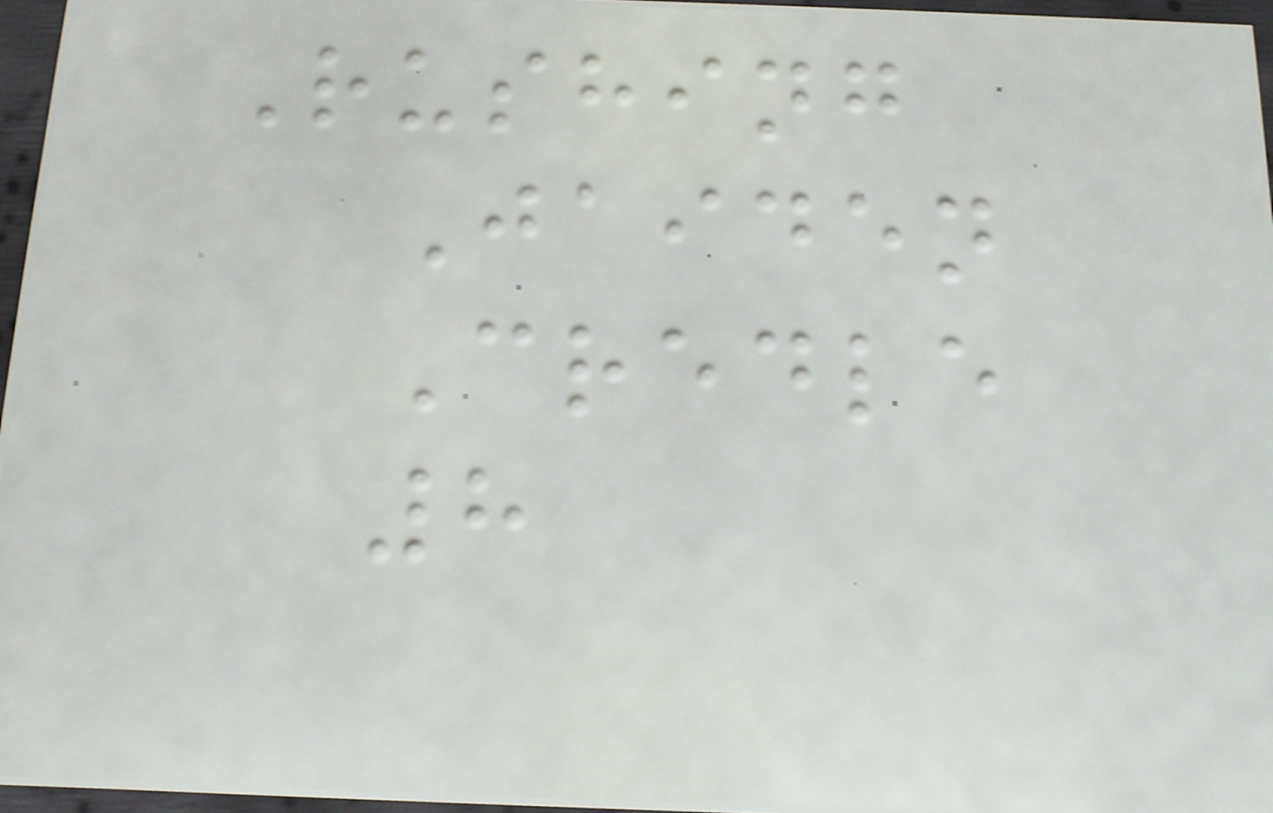Rushing
Jaiden
Credle
8
